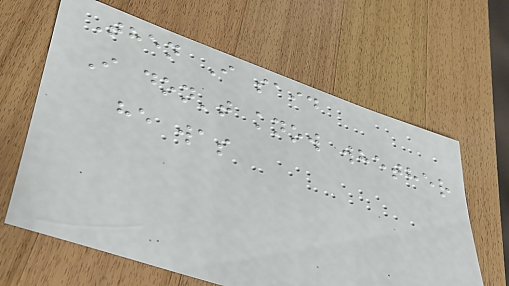Then I said
I don't know whether
he was
